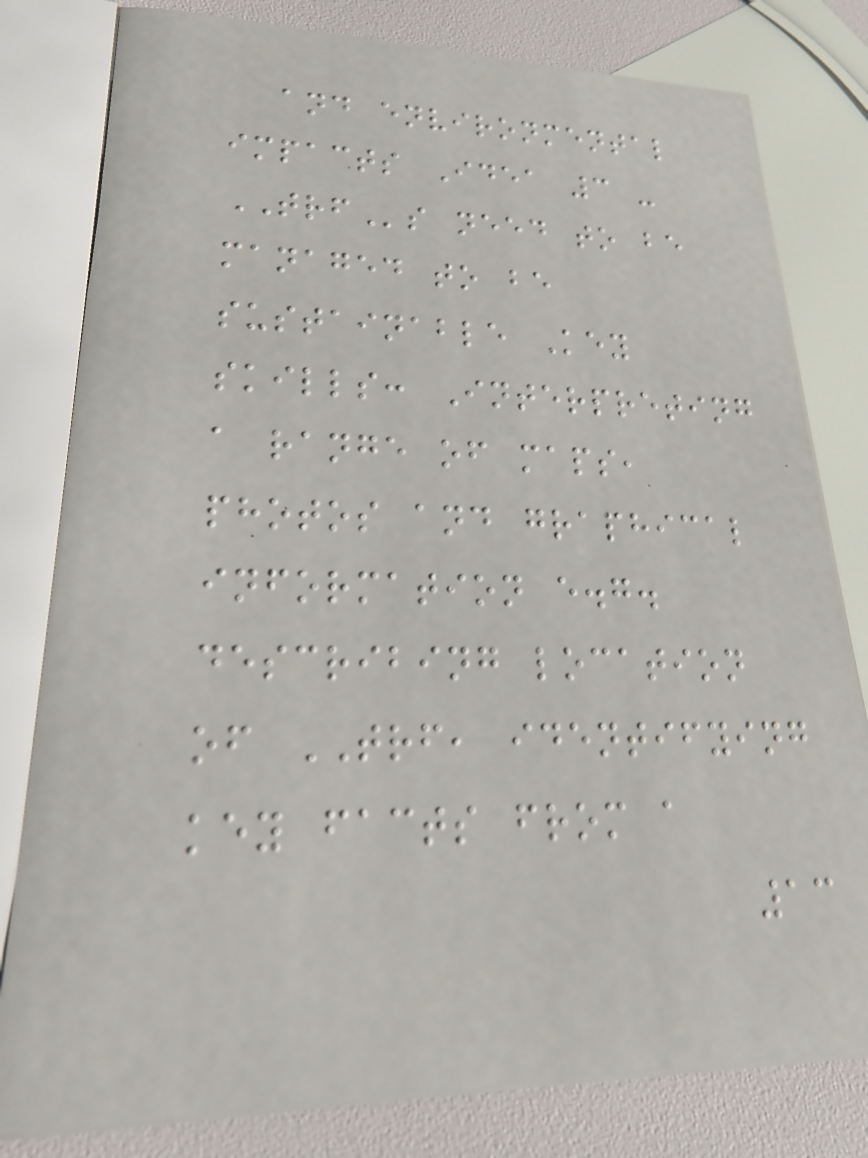and environmental
impacts Idea 3 -
TRFs need to be
managed to be
sustainable Key
skills: Interpreting
a range of maps,
photos and graphical
information e.g.
describing location
of TRF, identifying
key facts from a
13
